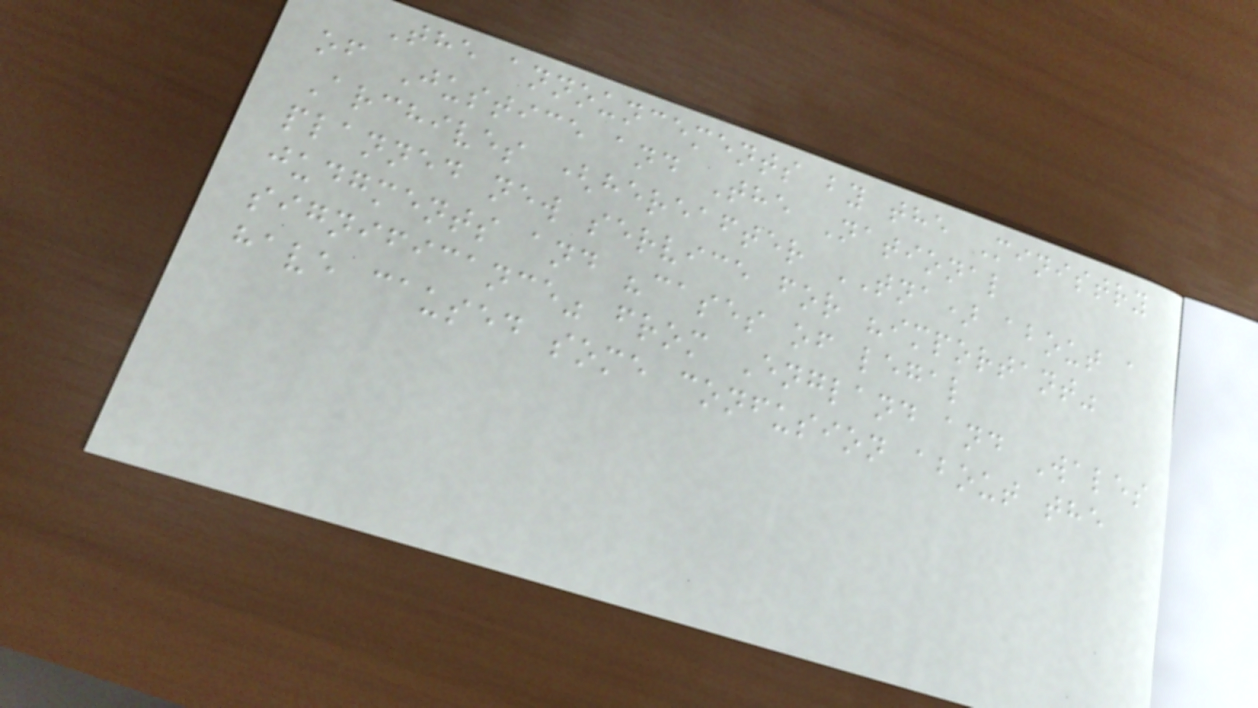The announcements by the Ministry
of Justice and The National
Archives (hereafter TNA) about a
planned new service for "important"
judgments and "cases of legal
significance" from England and Wales
have caused some confusion about the
